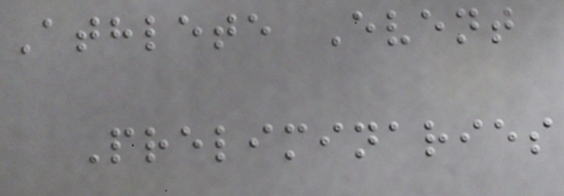Athlete Event
Preliminaries
